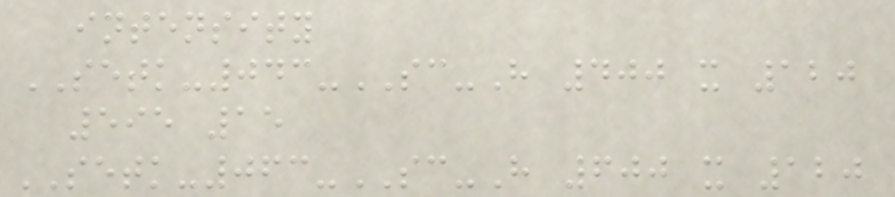intensity
SETK-043-SC-H 400 x 120
595 15
SETK-063-SC-H 600 x 120
